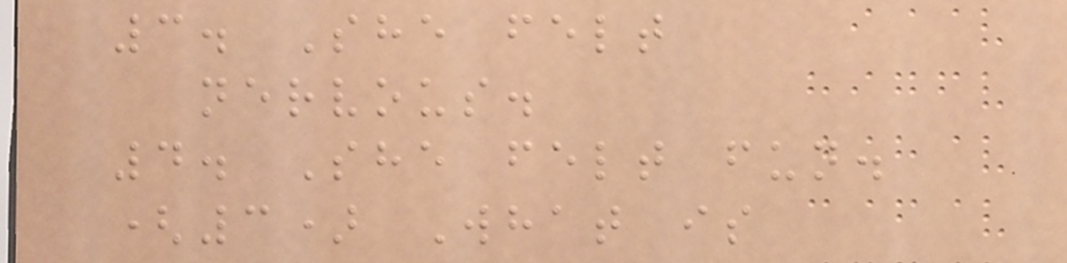3. She felt
nervous.
4. She felt fun.
(3) What is
